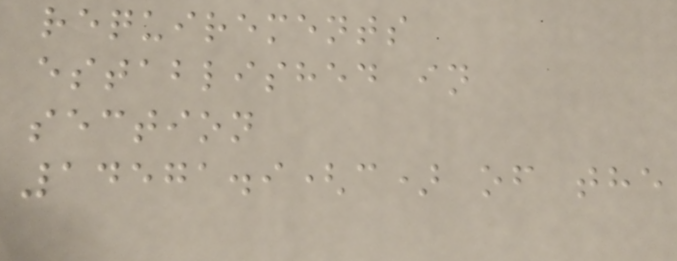requirements
established in
section
14571.9(c) of the
